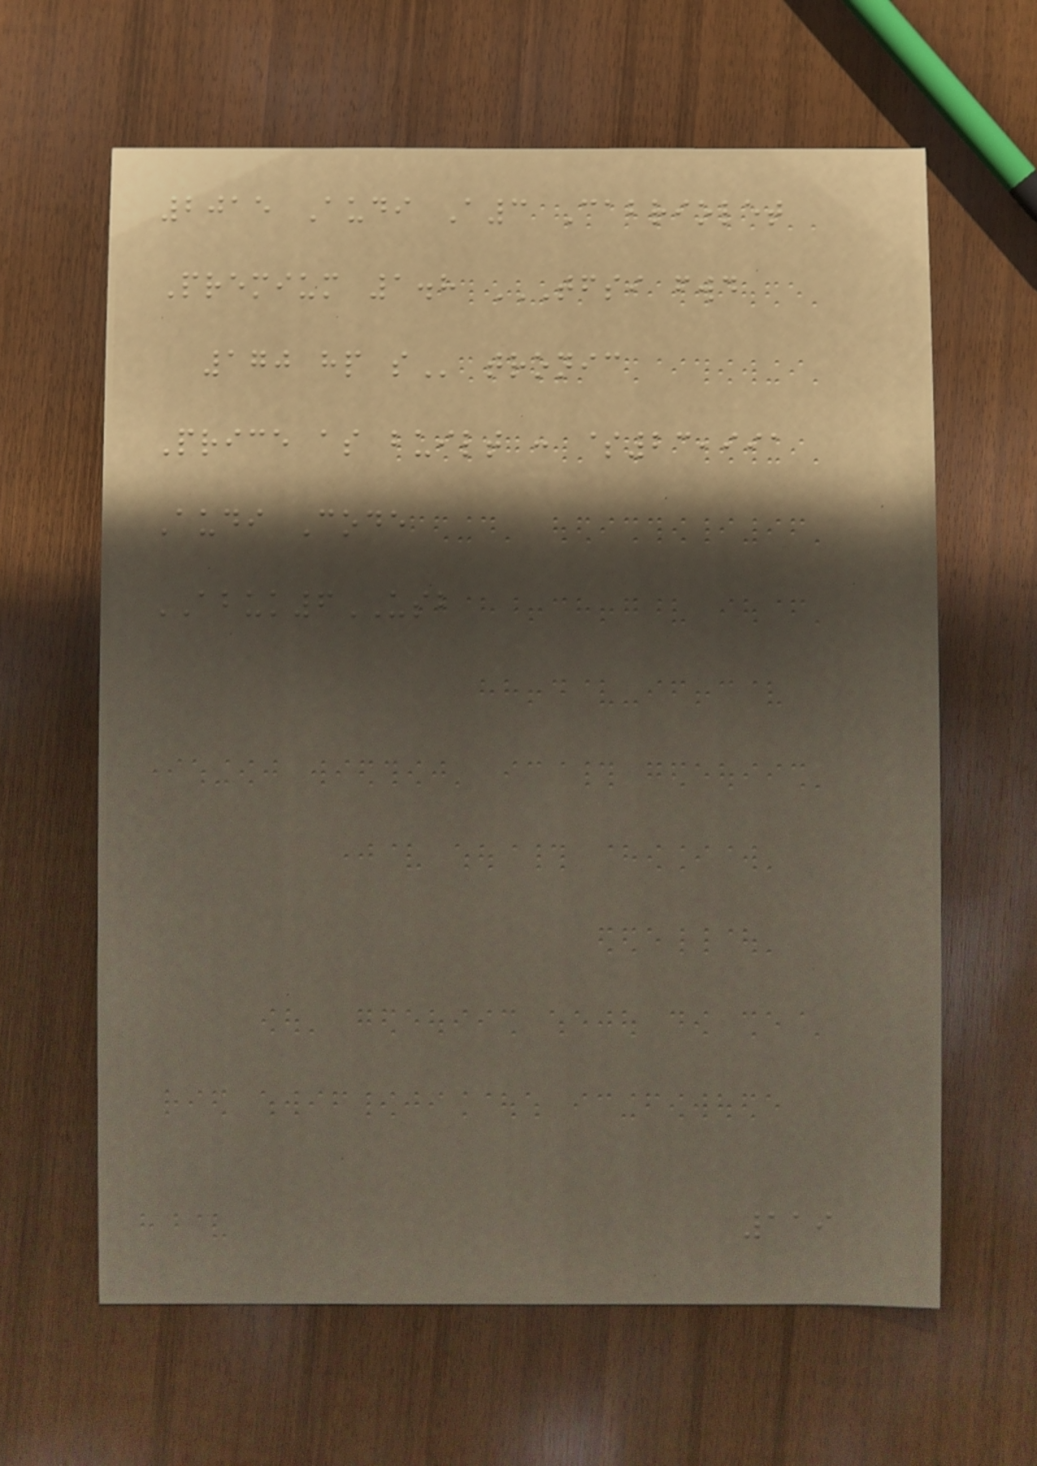2015 Audi A3 Cabriolet
Premium 1.8 TFSI FWD
170 HP S tronic
Price as built : $23,991
Audi Code
ABUK6USB
119
